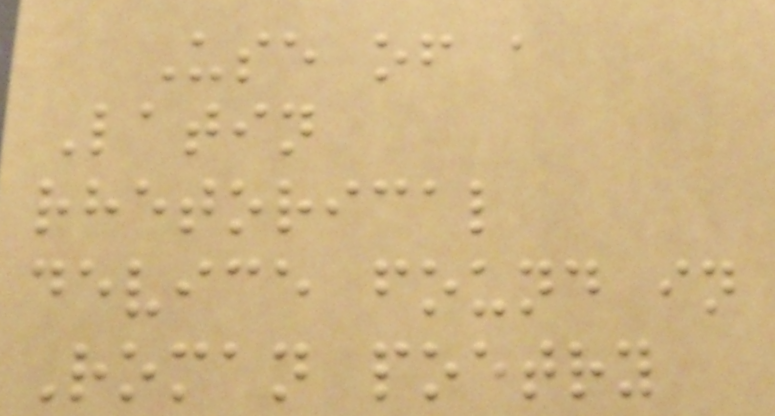Use of a
Latin
rhetorical
device found in
Roman poetry
